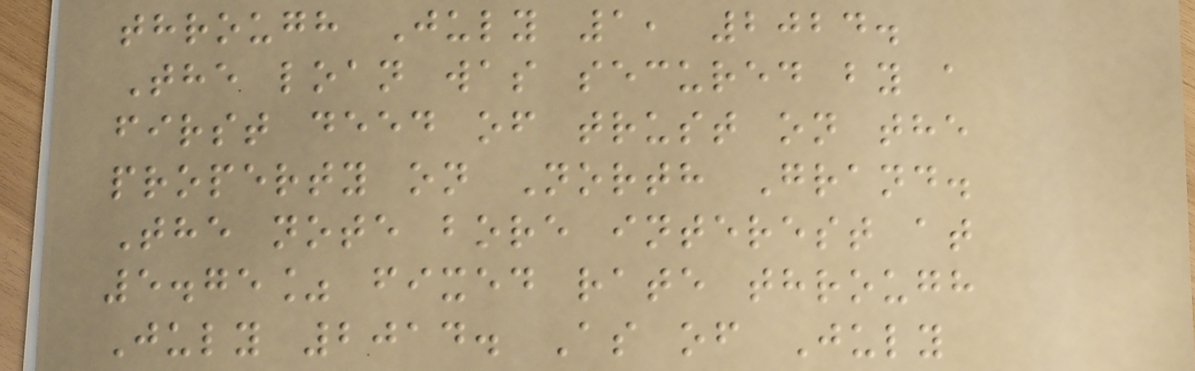through July 1, 2024.
The loan was secured by a
first deed of trust on the
property on North Grand.
The note bore interest at
5.75% fixed rate through
July 2014. As of July
